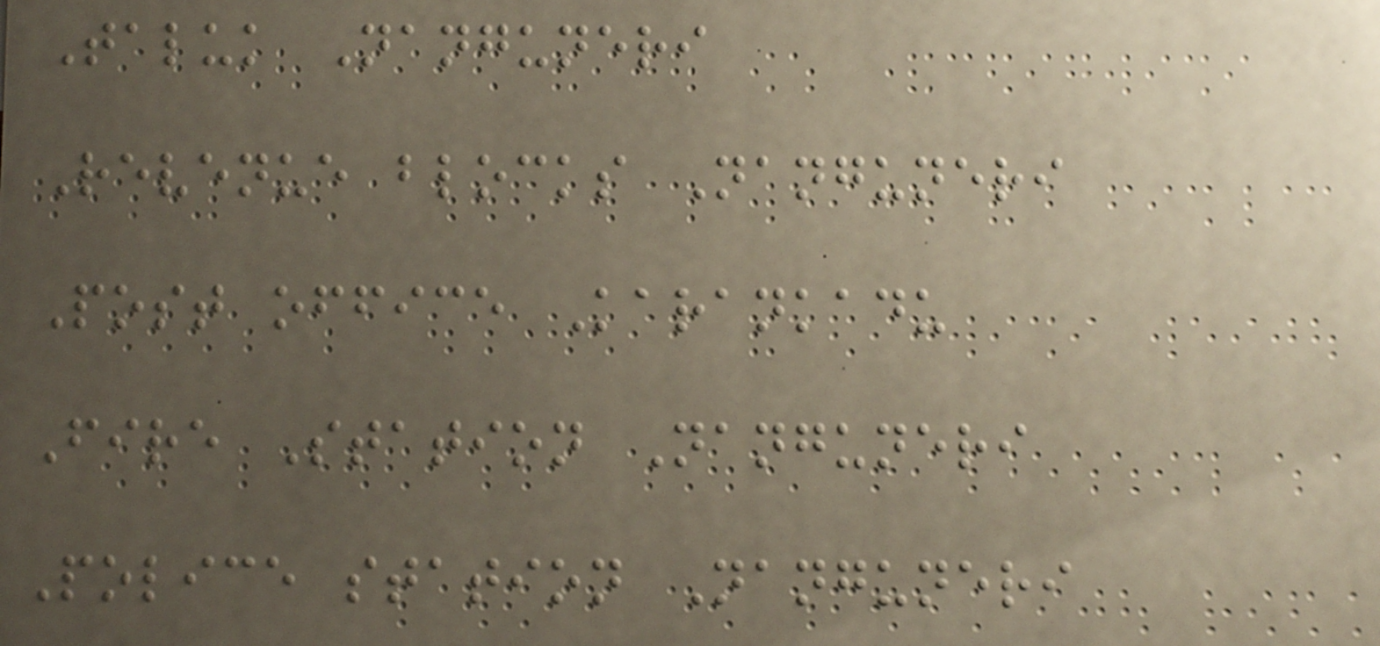Taluk Nanguneri
Revenue blocks Nanguneri
Post office Karankadu
Fire Station Nanguneri
Police station Nanguneri
